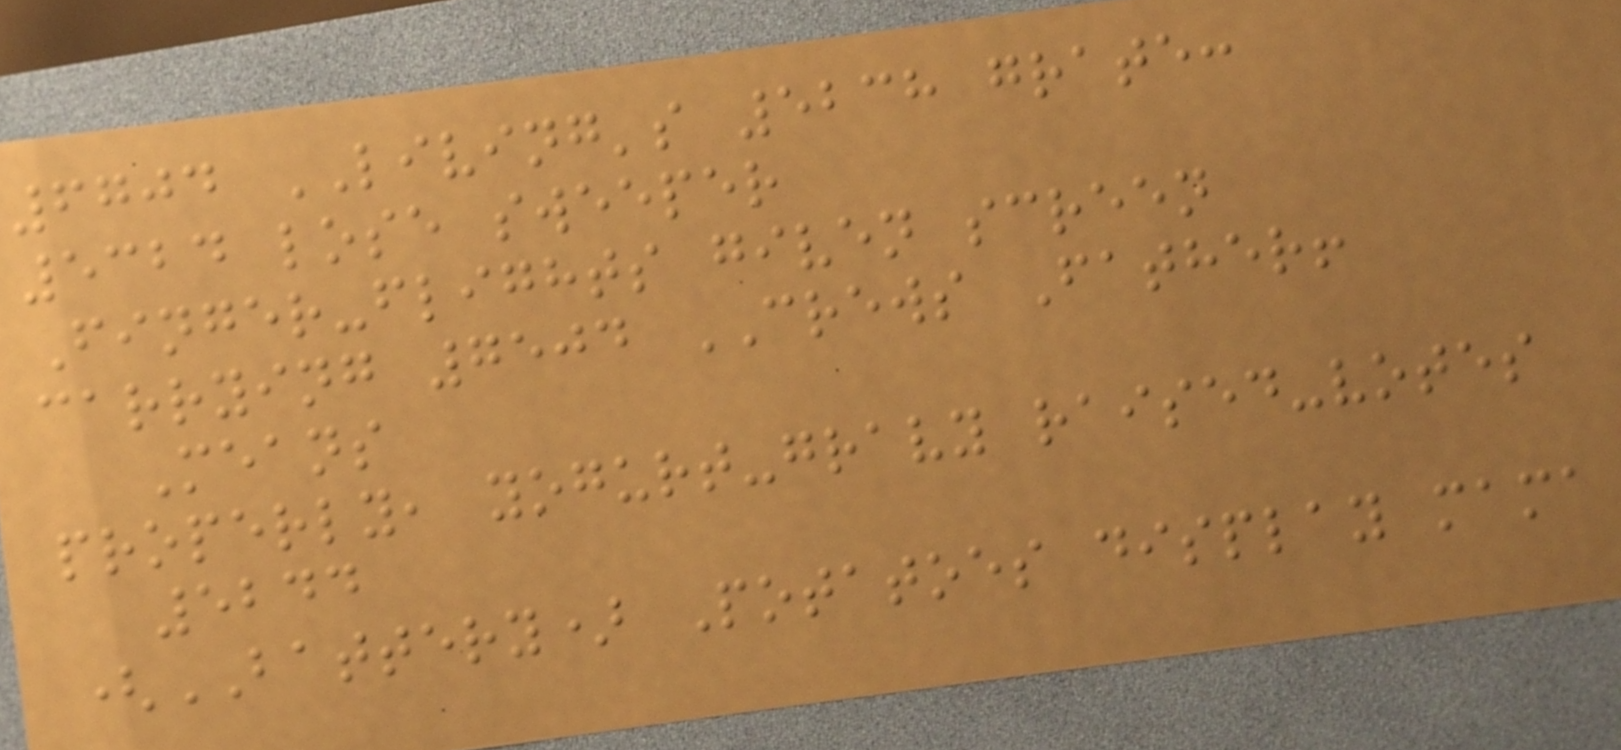6704 LIVING's 5238 grate:
5324 lose sweeper
Finger-flights given screen
carrying 7504 CREWS Father!
Means
properly, yogurt-gravy raised-votes
5244
(BATTERY) Potatoes display mama
